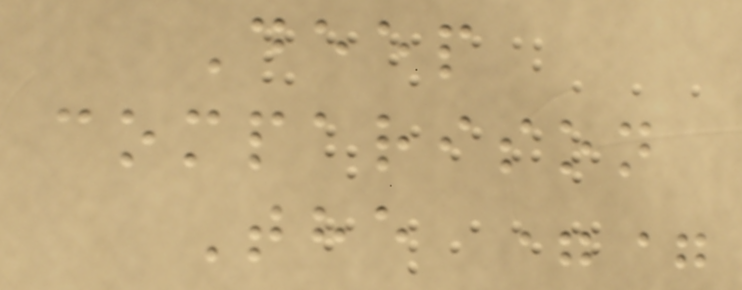Deep
comparison
The ==
